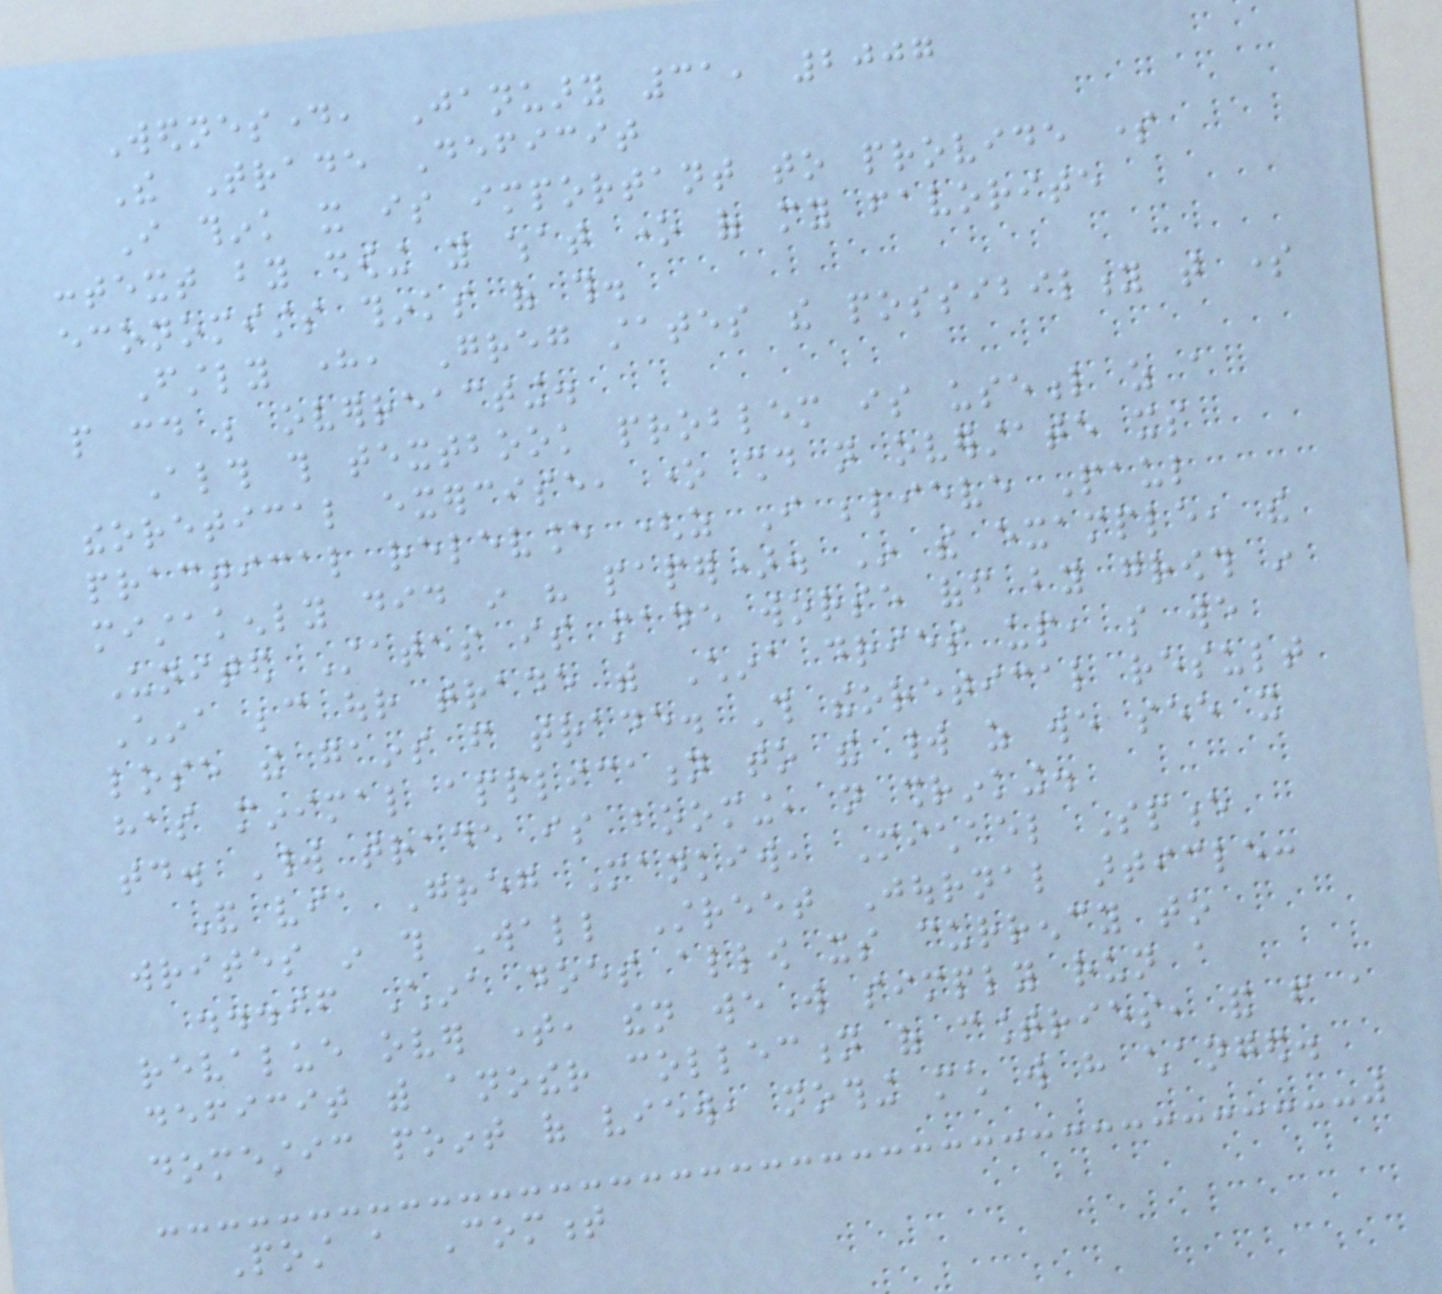Wednesday, January 31, 2007
The Trade Deficit
I think it is important to provide some
context by showing you what one of my favorite
economists thinks of this.
Firstly here, Greg states the possibility that some
people could be overreacting.
Although this textbook problem is useful as a
theoretical exercise, one should not overstate its
practical relevance (as I believe Paul
mistakenly did in his paper). In the example, the
United States is made worse off by growth in
China because our trade with China dries up, so we
lose the gains from trade. This theoretical result
has minimal application to the world as we see it
today. World trade is booming, not shrinking.
And via Greg Mankiw, Michael Spence
writes in this Wall Street Journal article:
...if China does allow its currency to
revalue over time, then we will simply run a
deficit with another collection of countries, and from a
domestic point of view, nothing much will have changed.
Post a Comment
